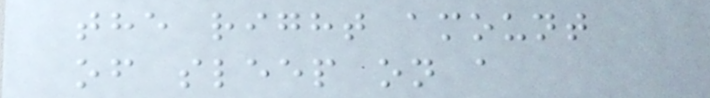the right amount
of sleep on a
